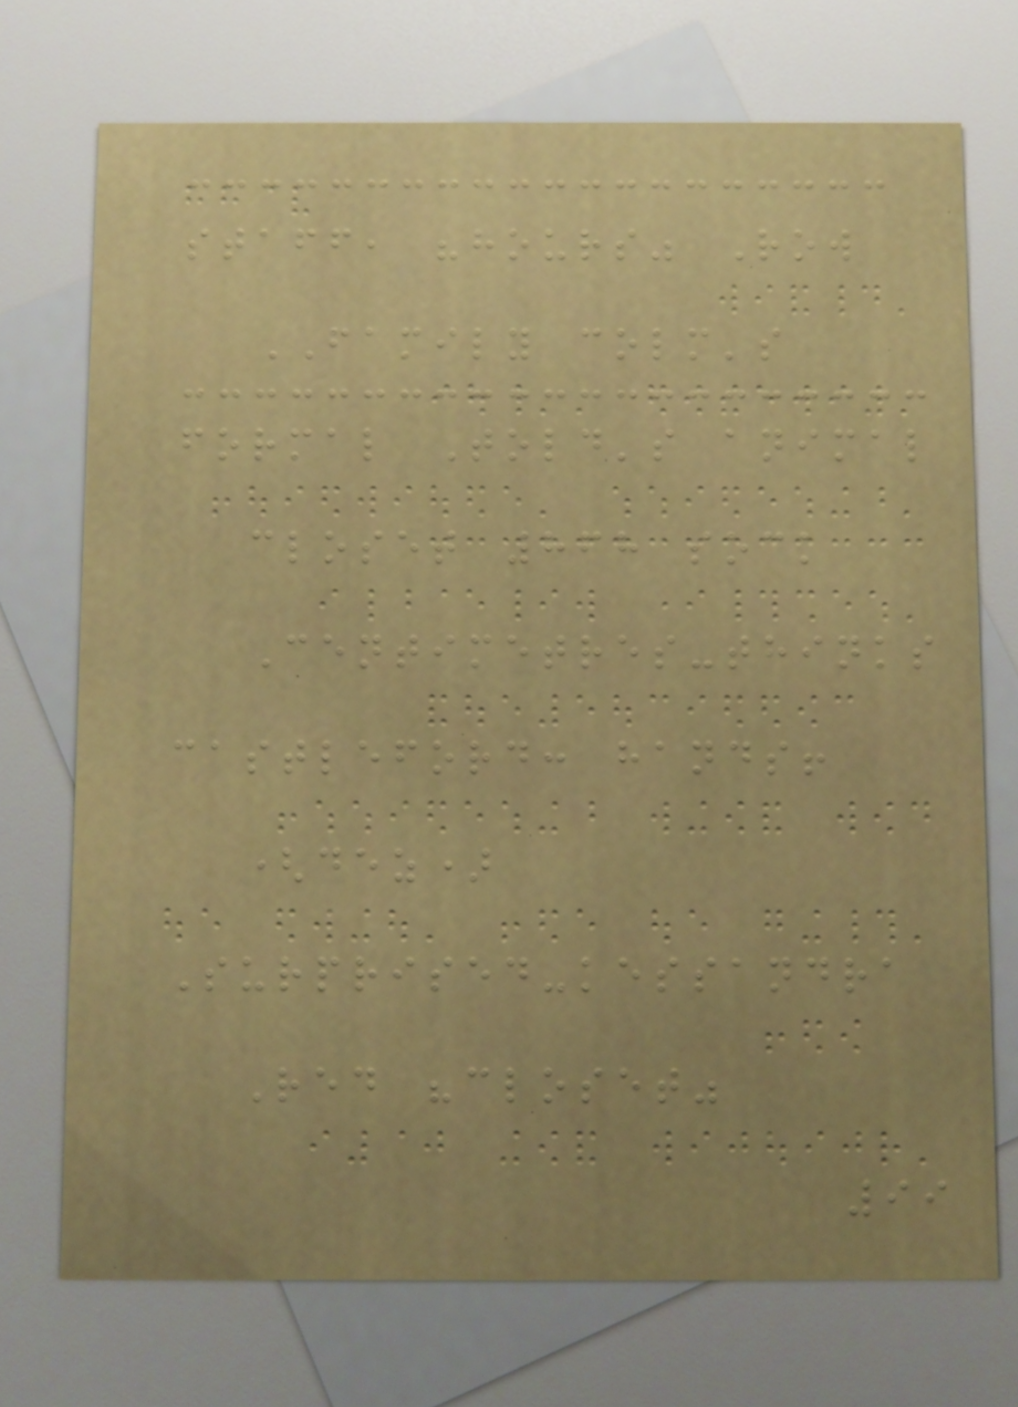staff, "hours" Row
FAMILY colm's
formal Told's animal
closet 868 sock
Centimetres-thinks
castleford: hands!
(dez)
Surprised-kessandra
Red "closet"
99
